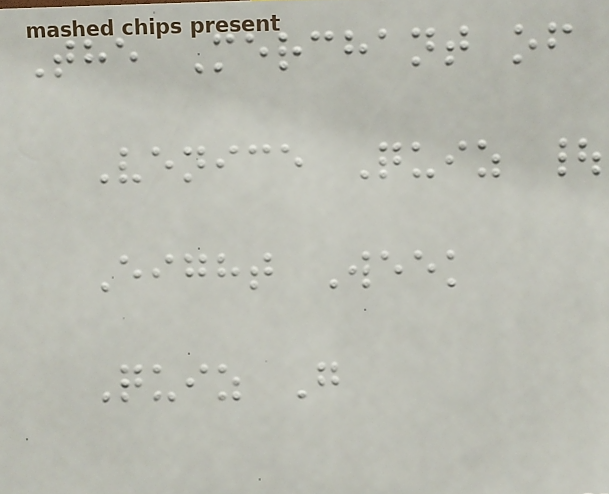The Merchant of
Venice Quiz |
Eight Week
Quiz G
